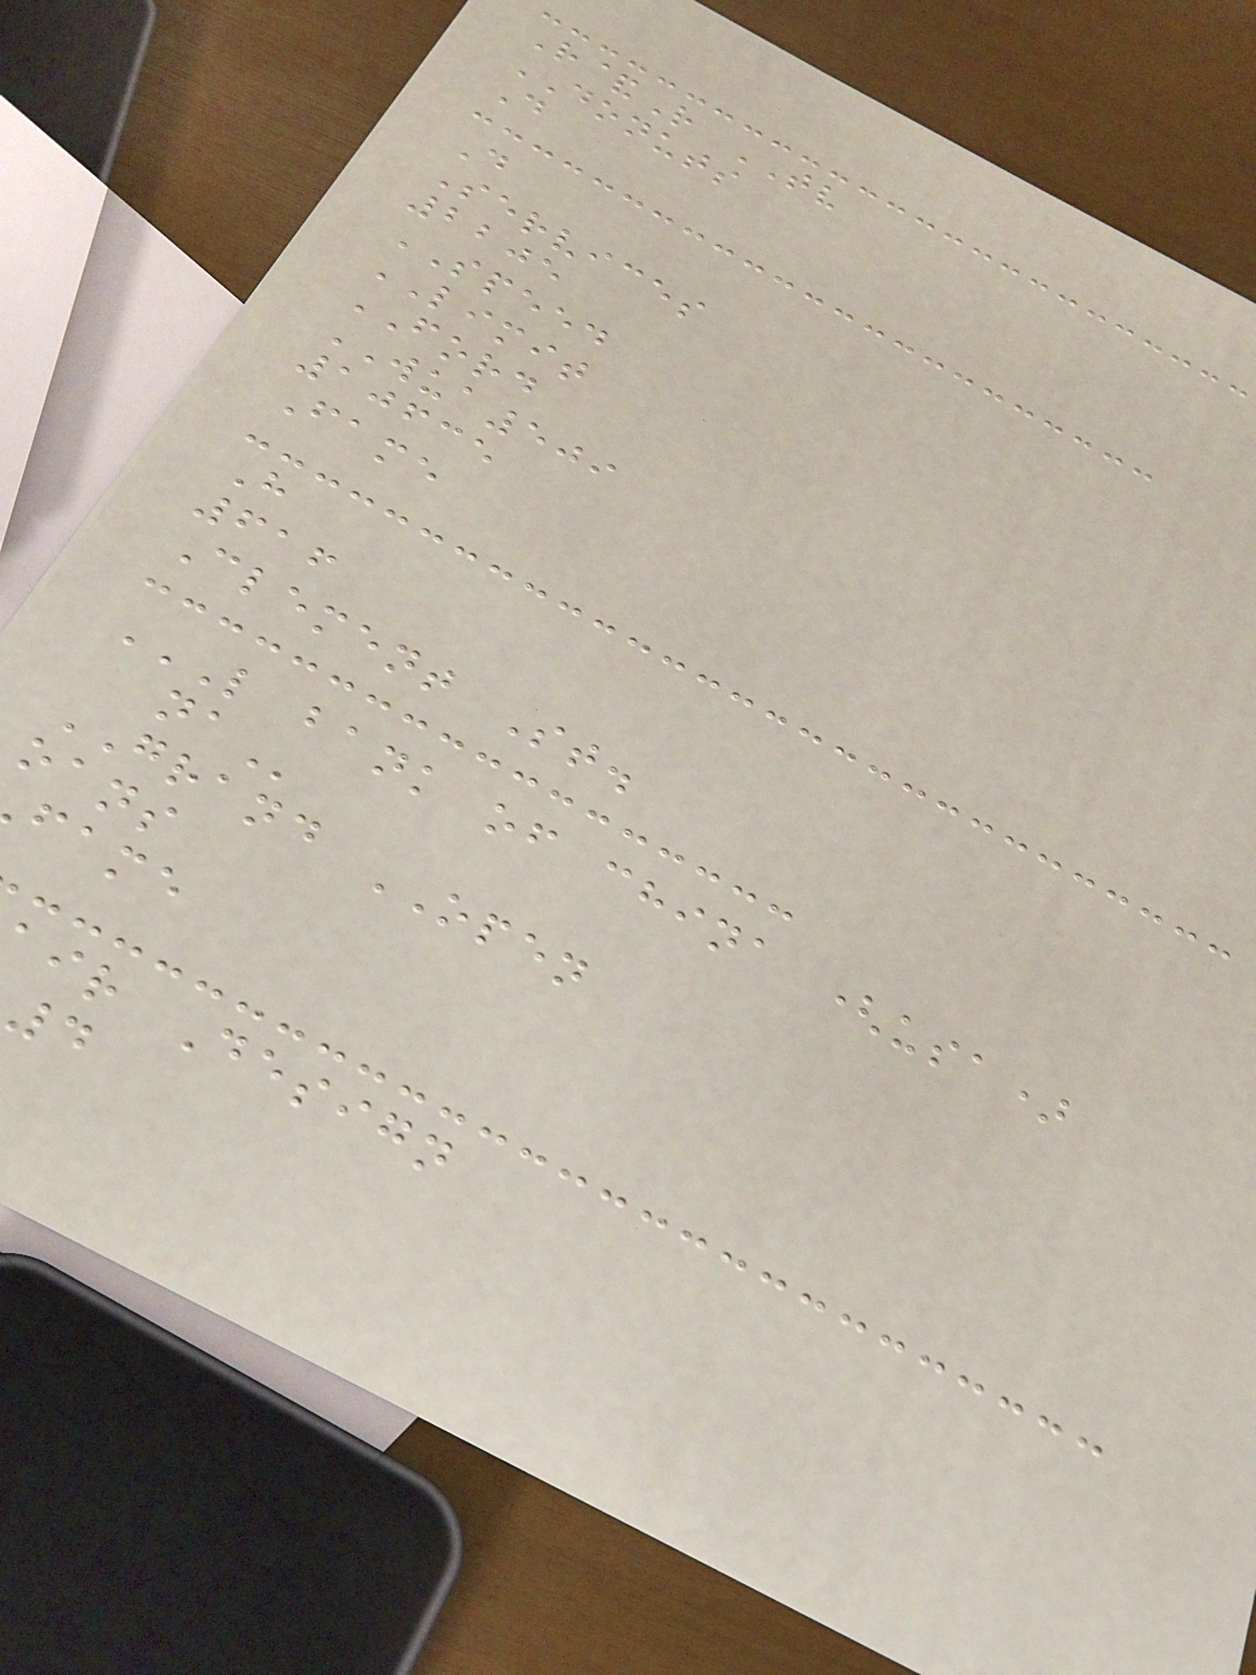R&R TV
DONUTS
D
D
Services
2205
SPEED
LIMIT
FORD
WUA509
10635
Fame
H
616
Clement St.
L BANK OF CHINA (USA)
GRAND OPEN
oans
fame
ir Design
